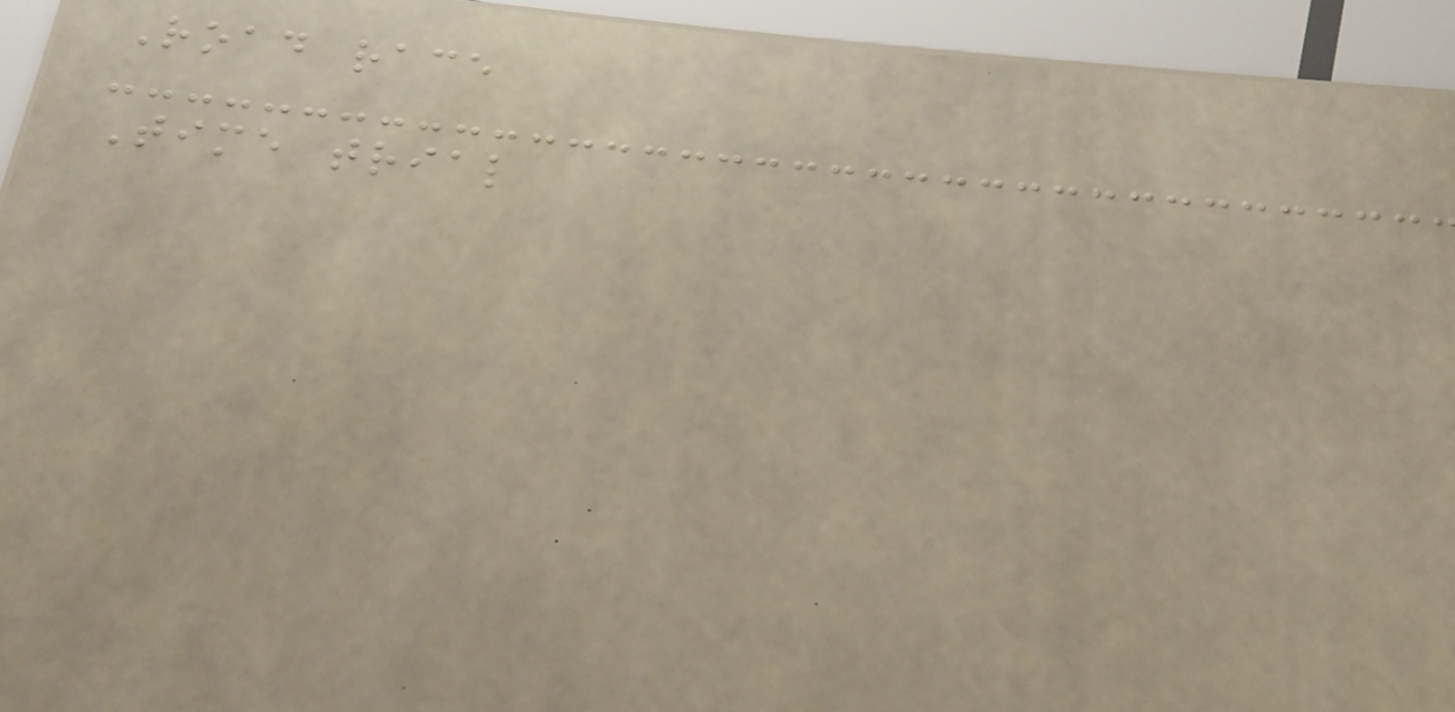Road race
Time trial
